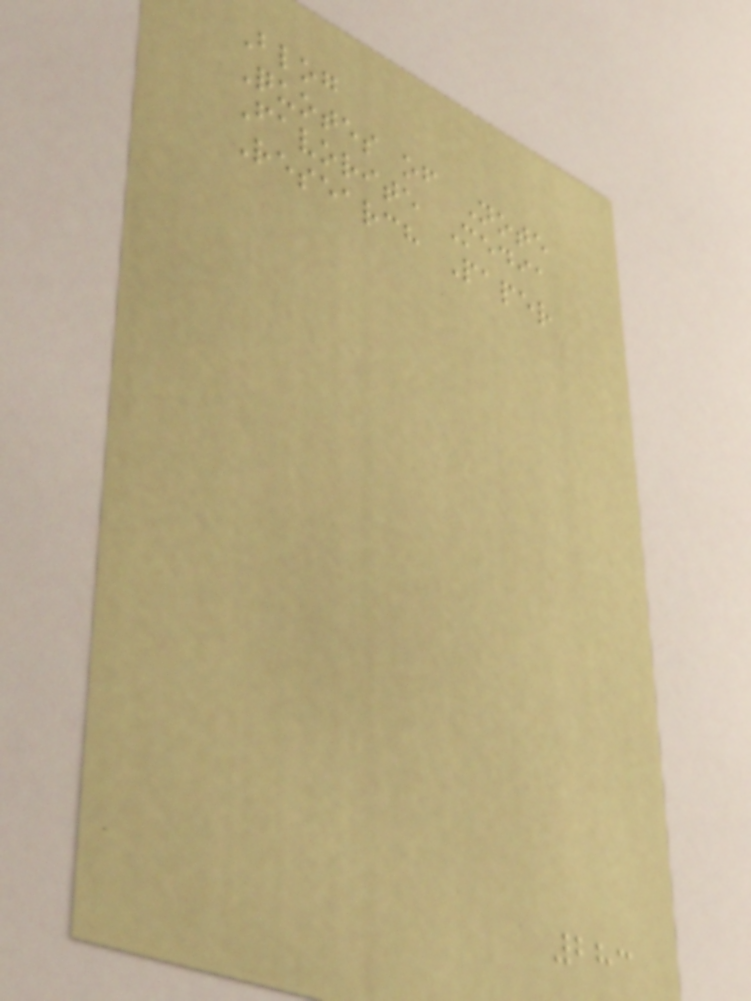Blog
Quotes of Note
Favorite Media
Research Paper
283
